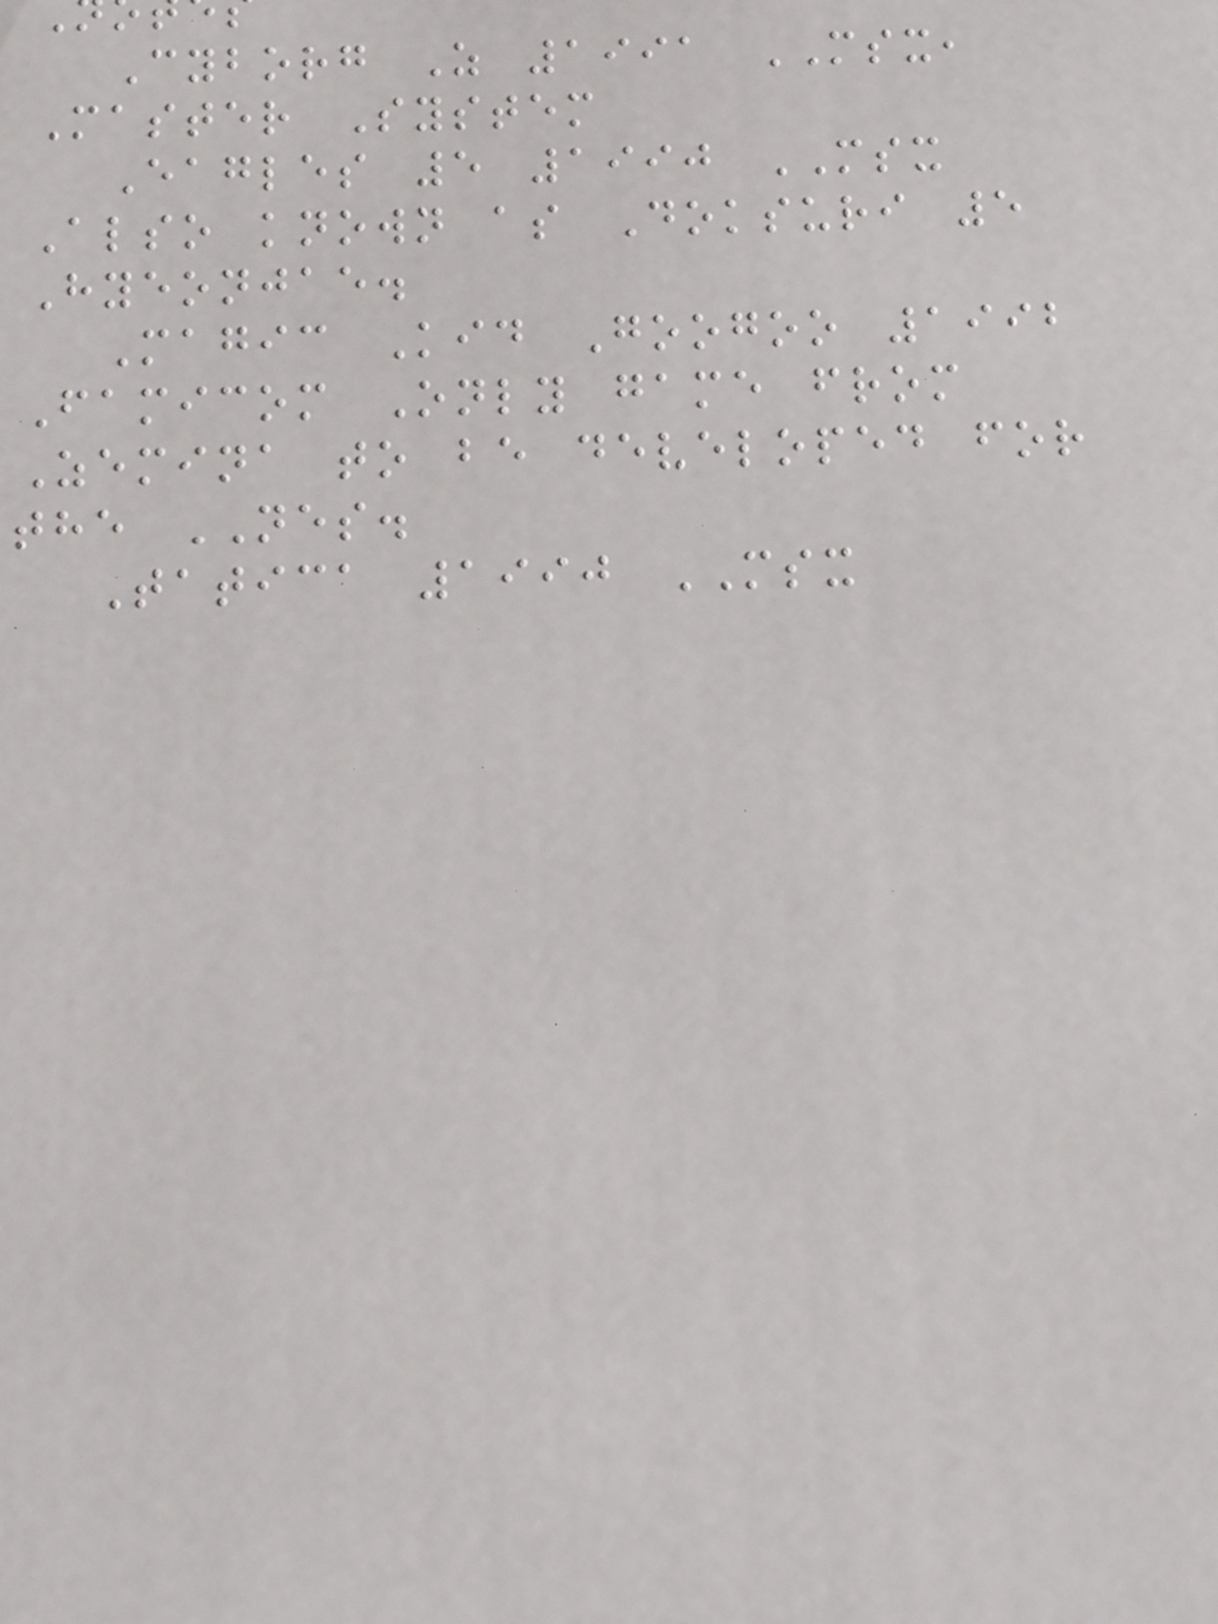Cyborg Z 1991 MSX,
Master System
Eagles 5 1990 MSX
Also known as Doksuri 5
Hyeonjae.
Magic Kid Googoo 1992
Famicom Only game from
Zemina to be developed for
the NES.
Tatica 1990 MSX
